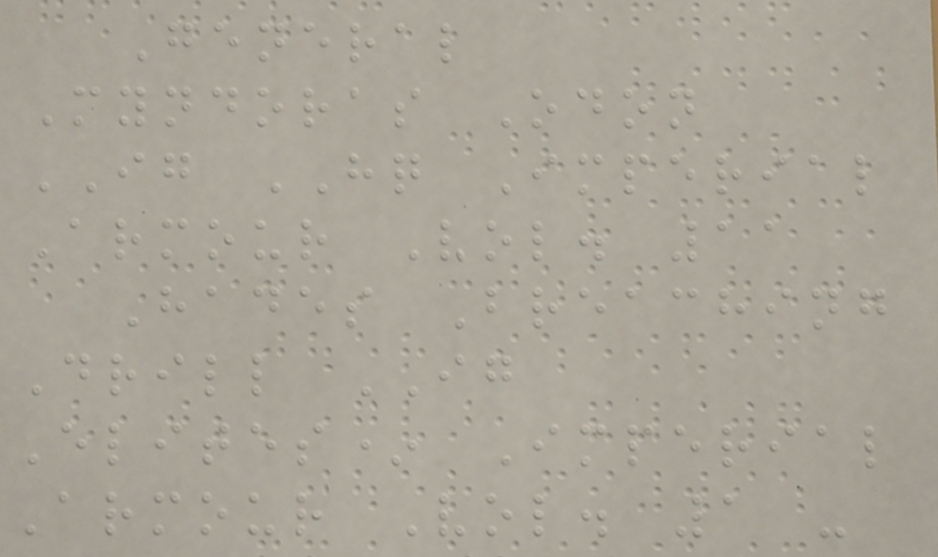General
Myndoras Odon
IG HQ Imperial
Armour Vol. 11
Hades Breaching
Drill IG
Elites* Imperial
Armour Vol. 1 -
